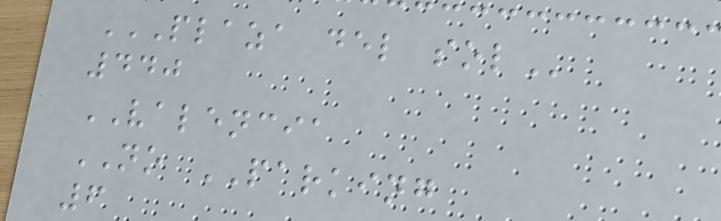PLAZA DEL SOL
440
VALENCIA
NO PARKING
6
